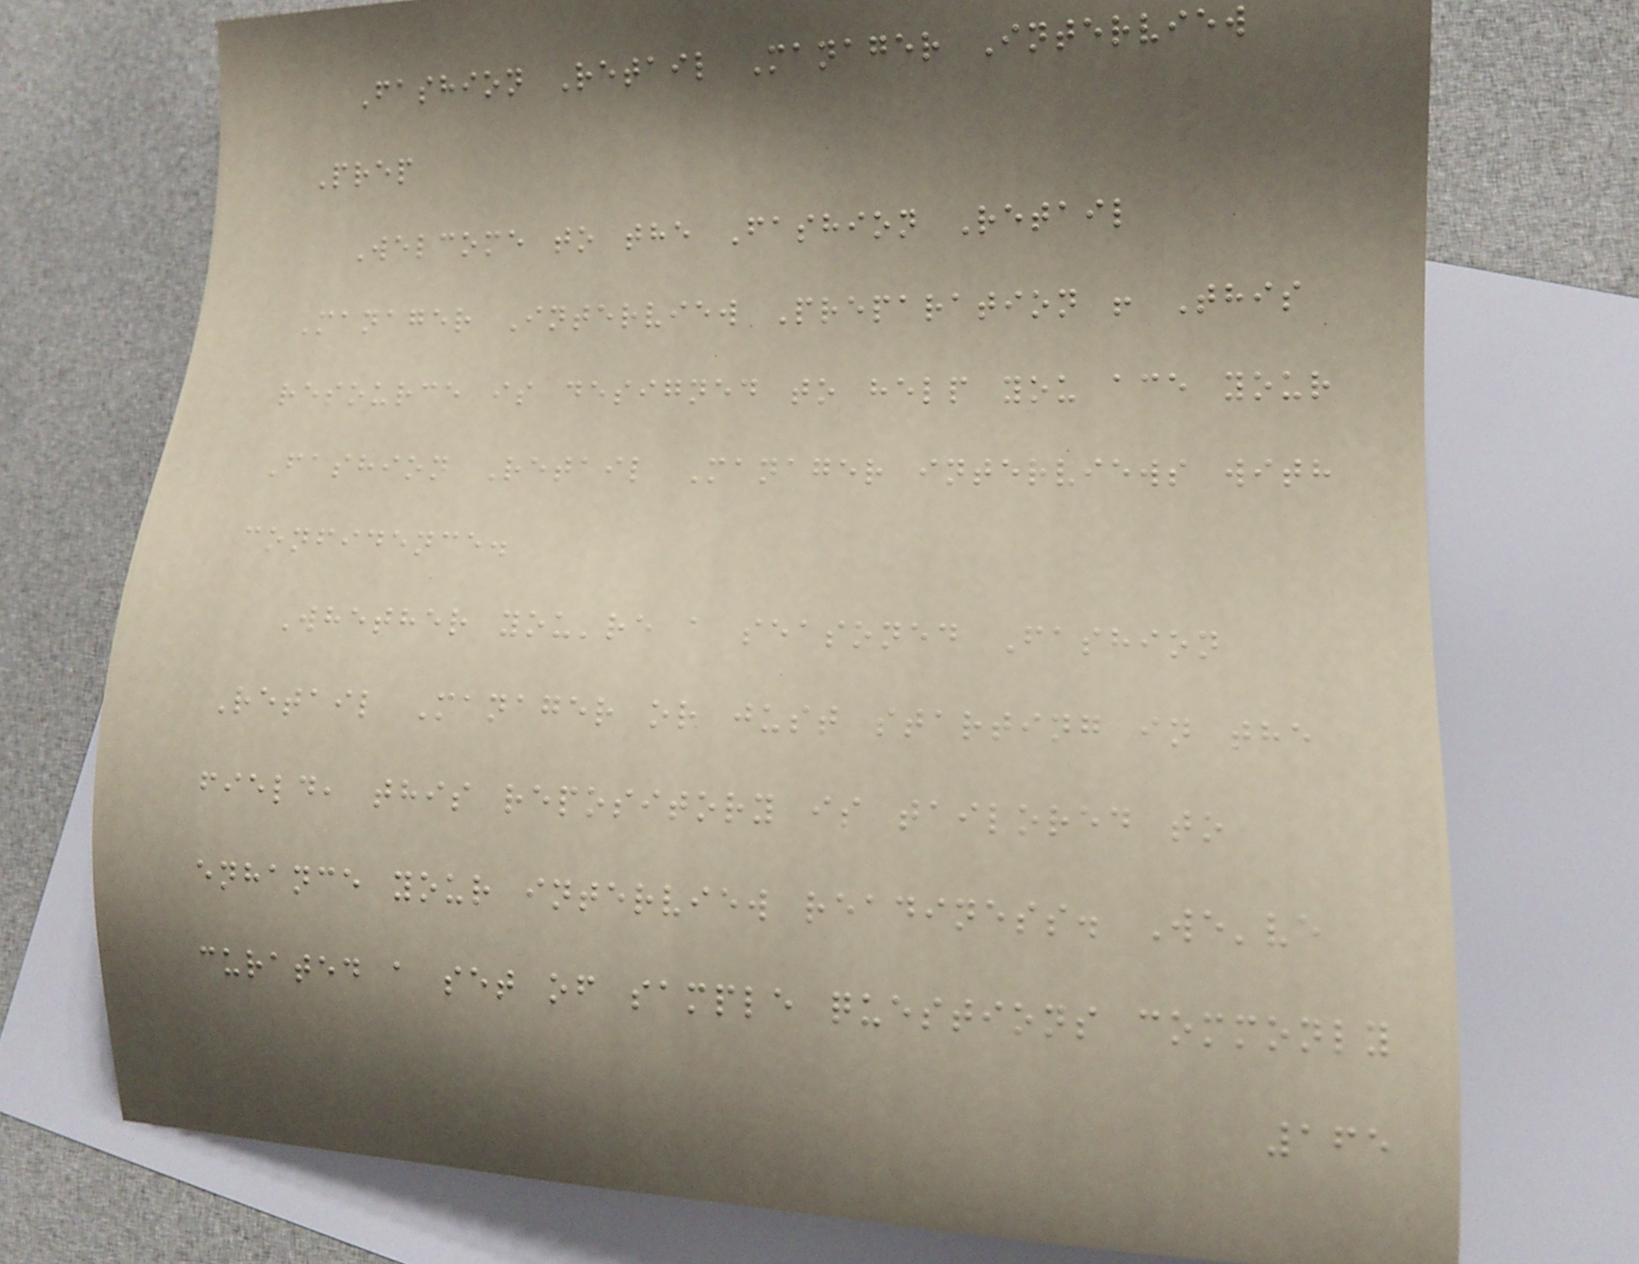Fashion Retail Manager Interview
Prep
Welcome to the Fashion Retail
Manager Interview Preparation ! This
resource is designed to help you ace your
Fashion Retail Manager interviews with
confidence.
Whether you're a seasoned Fashion
Retail Manager or just starting in the
field, this repository is tailored to
enhance your interview readiness. We've
curated a set of sample questions commonly
165
